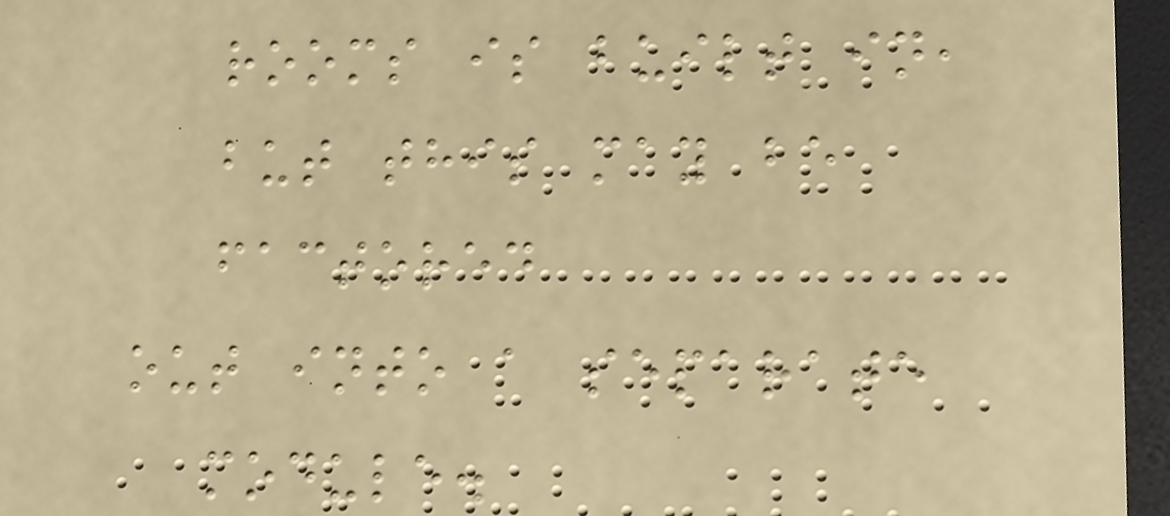rooms is built in,
but this may be
factored
out into a separate
module.
